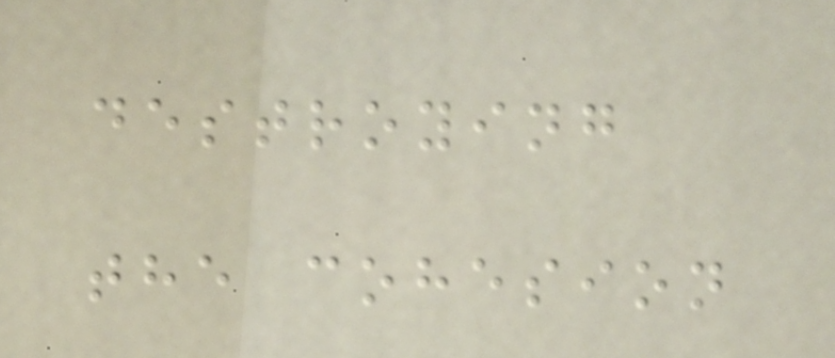destroying
the cohesion
